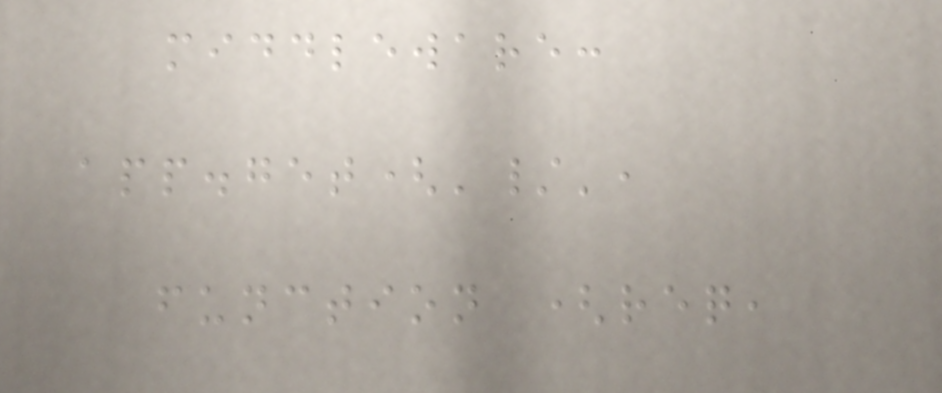middleware:
app.get('/',
function (req,
